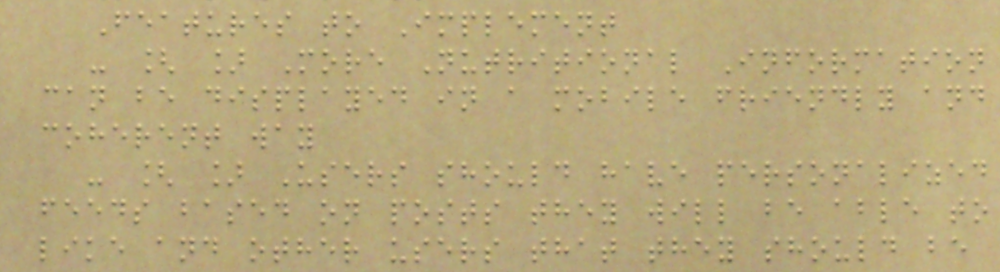Features to Implement
- [ ] More Nutritional Information
can be displayed in a mobile friendly and
coherent way
- [ ] Users should have personalized
feeds based on posts they will be able to
like and other users that they should be
